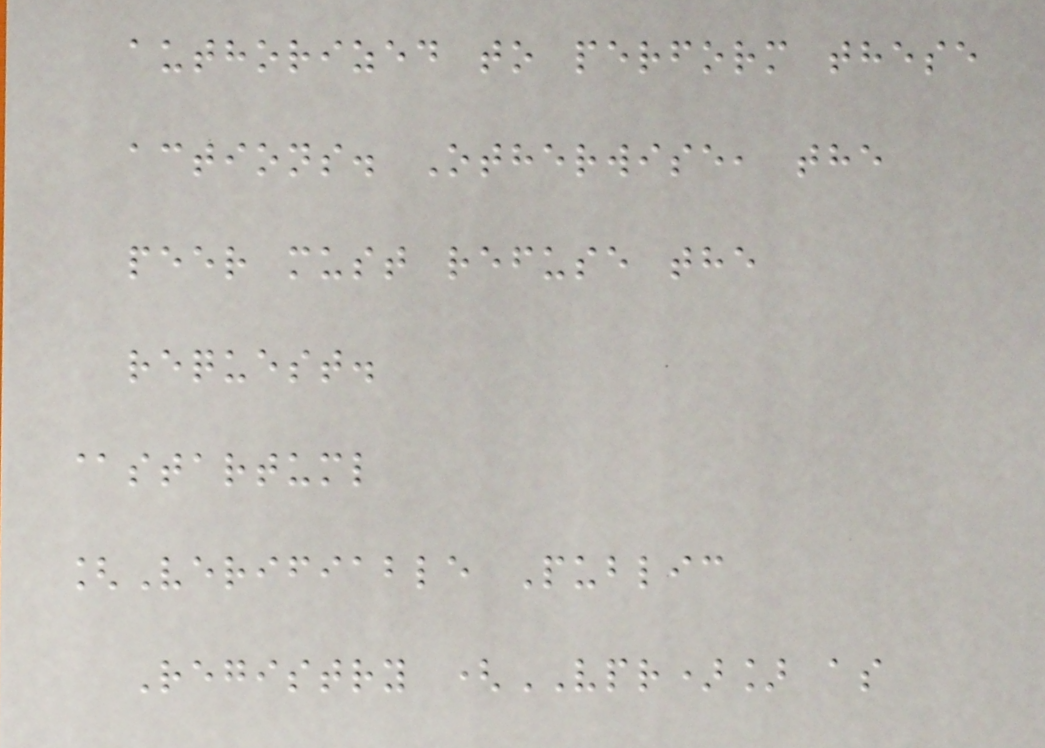authorized to perform these
actions. Otherwise, the
peer must refuse the
request.
@startuml
[Verifiable Public
Registry (VPR)] as
